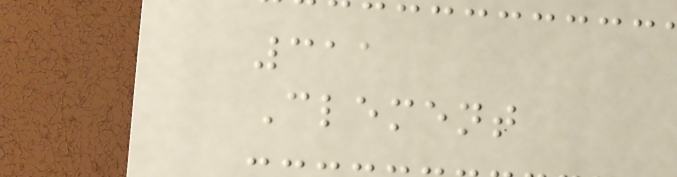311
Clement
